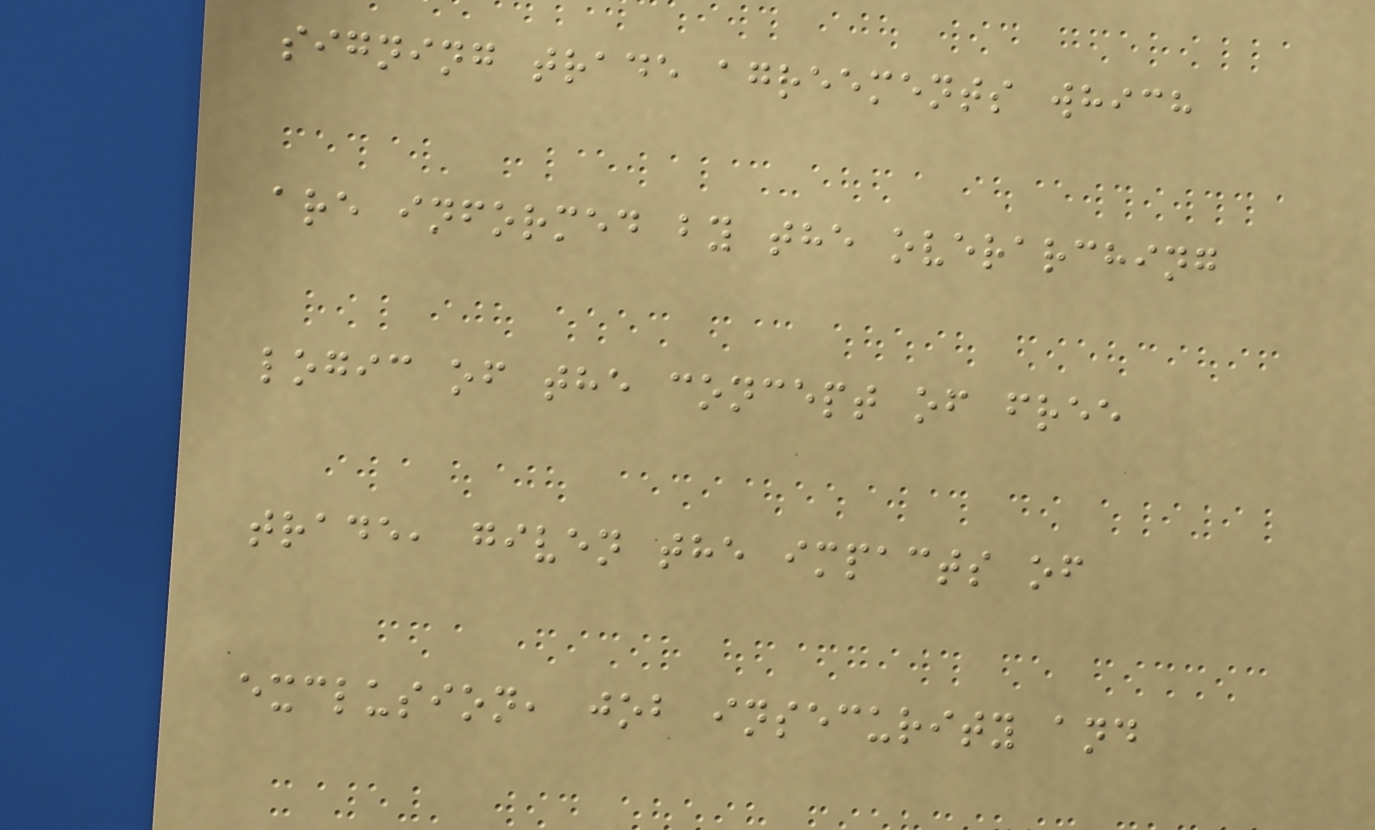signing trade agreements which
are informed by the overarching
logic of the concept of free
trade, given the impacts of
exclusion, job insecurity and
